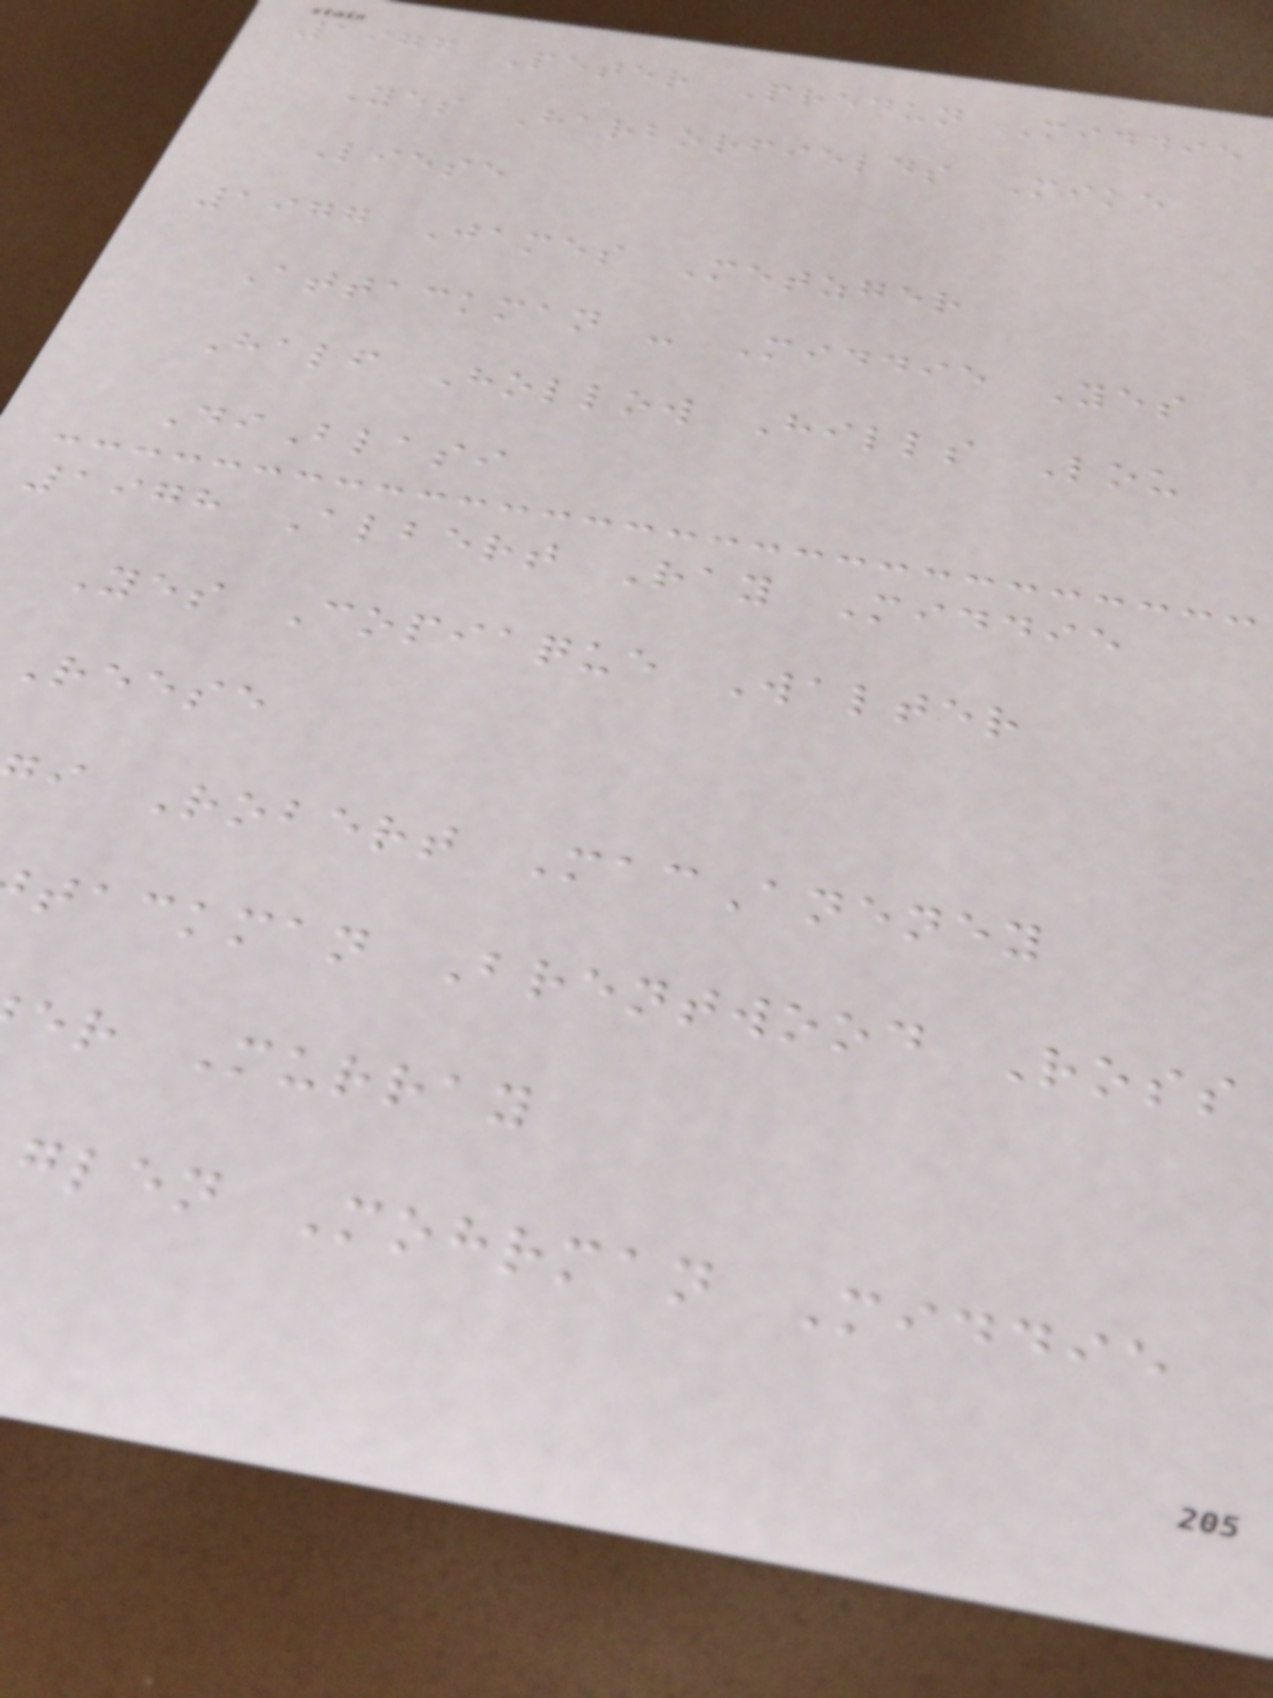1976 Peter Predun Middie
Yes Harborfields Mike
Liese
1977 James Metzger
Attackman - Middie Yes
Half Hollow Hills Lou
DiBlasi
1978 Albert Ray Middie
Yes Copiaque Walter
Reese
i Robert MacAneney
tackman Brentwood Ross
er Murray
glen Mohrman Middie
